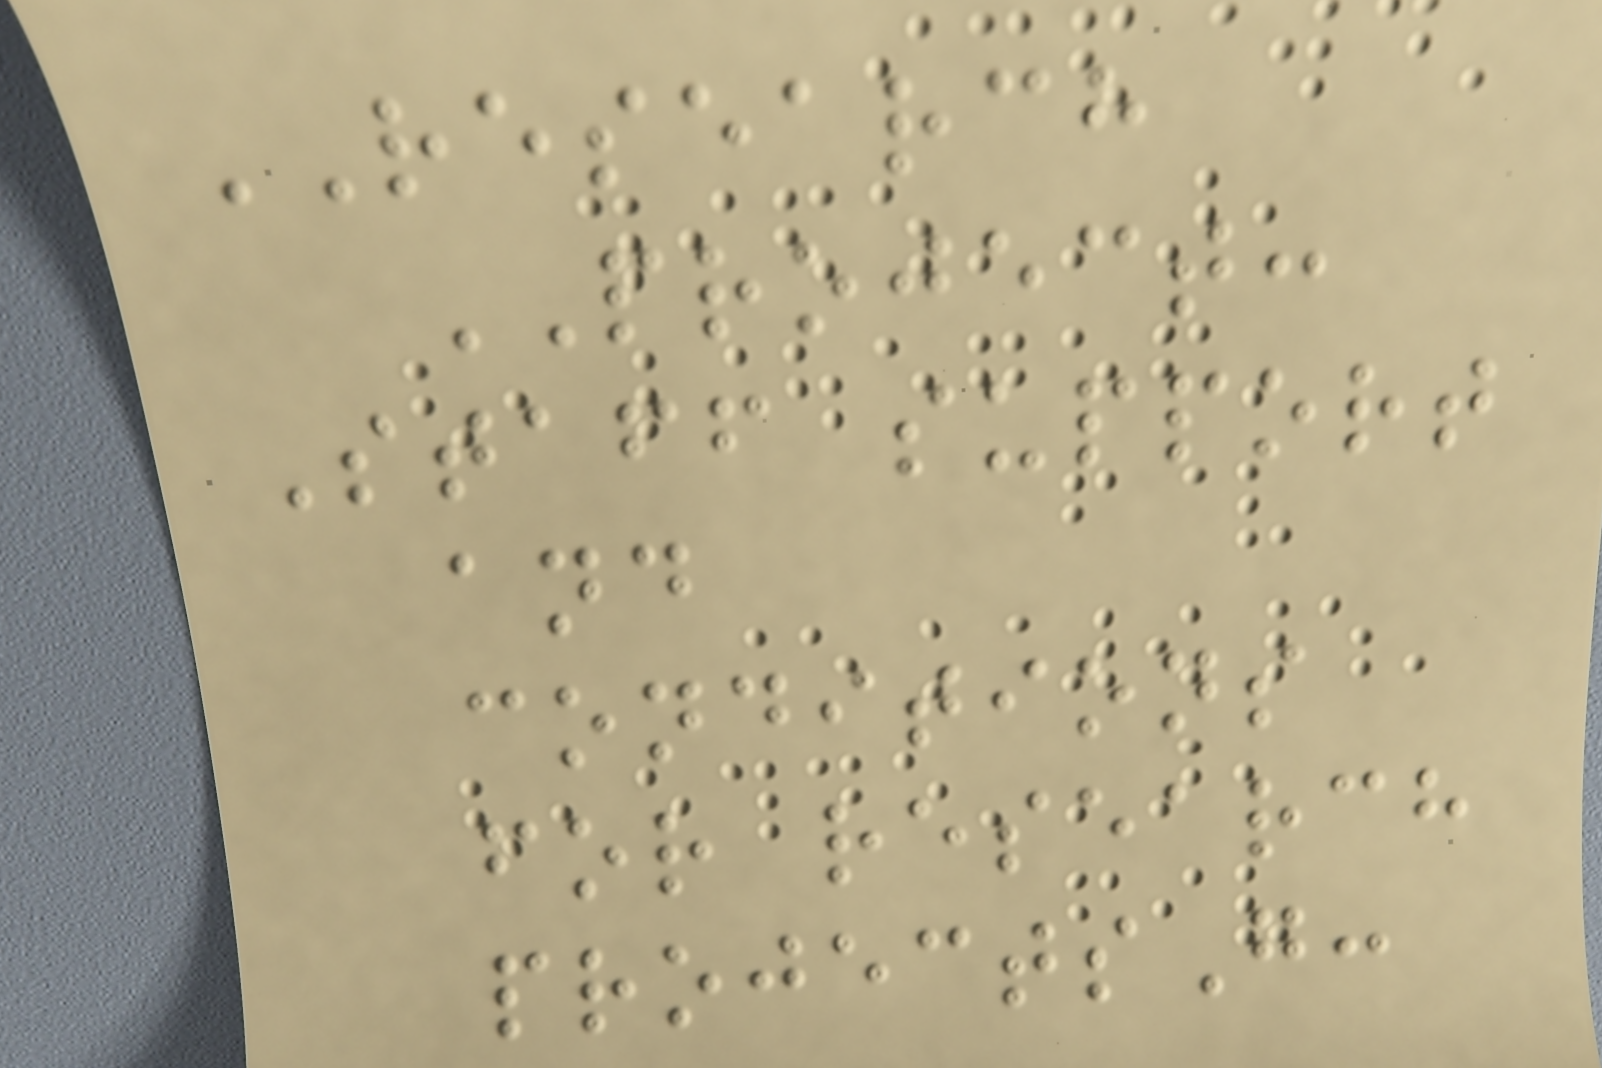RESEARCH
PROJECT:
Staff support
and
conditions
for research
projectsG:
